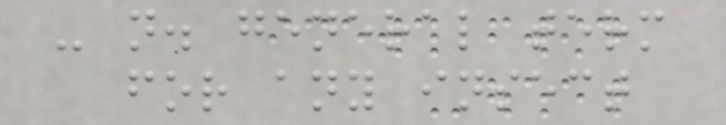- n. general term
for any insect
